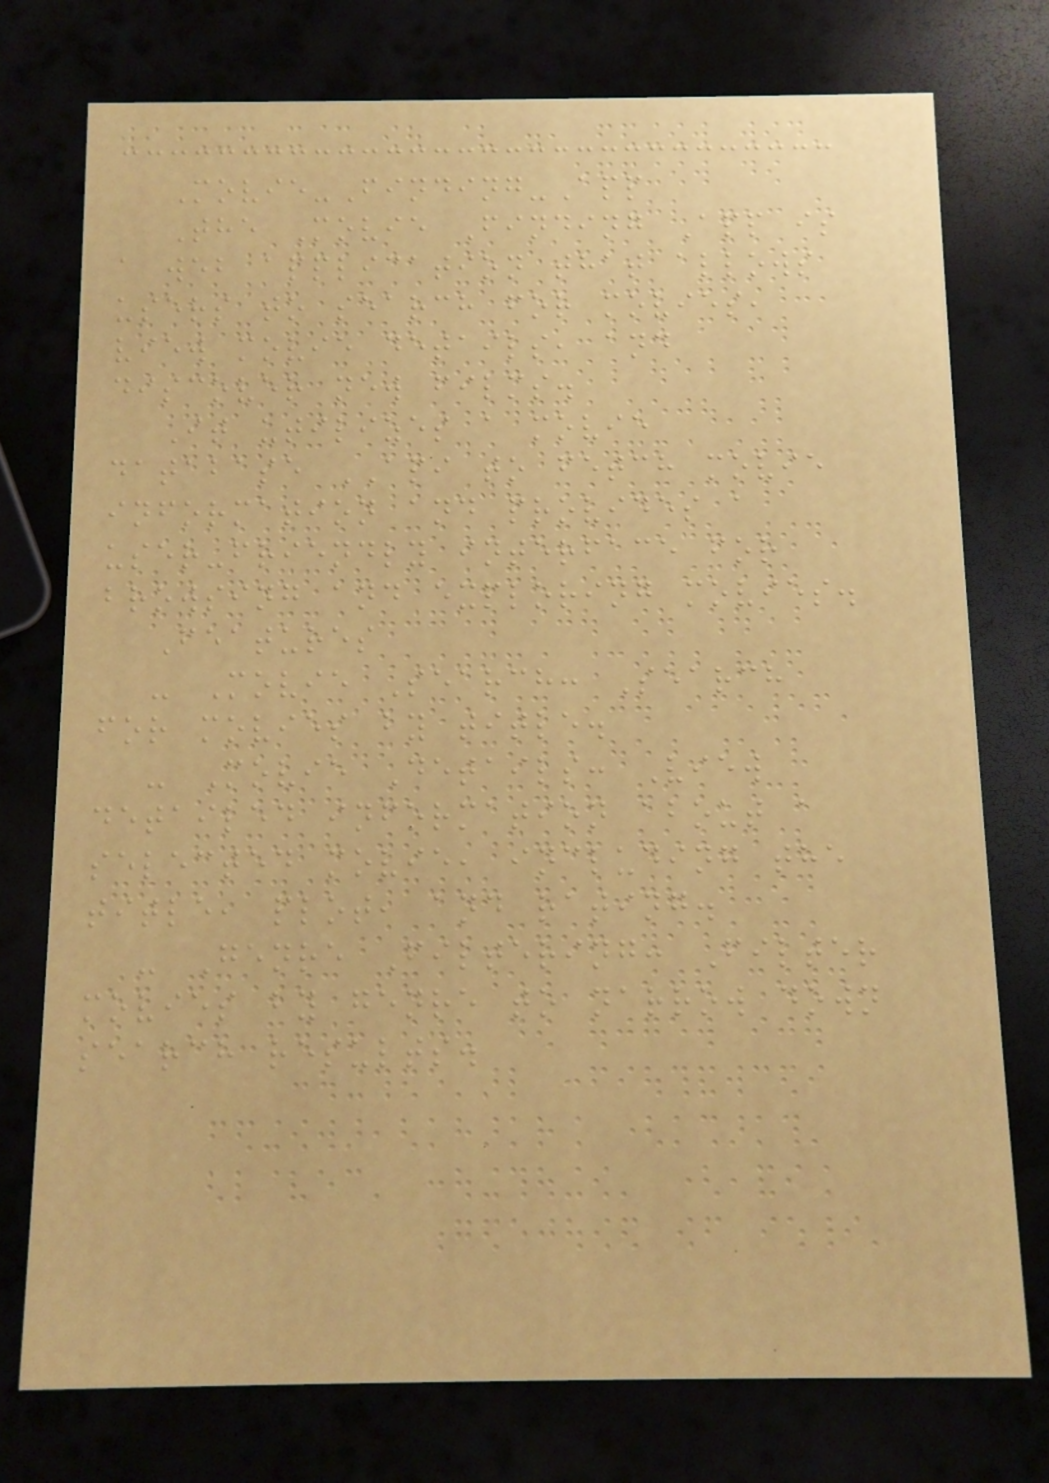Movie-Finding-App
The Movie Finding App is
a web application that allows
users to search for movies,
view movie details, and
discover new films.
It utilizes a movie
database API to fetch movie
information and provides a
user-friendly interface for
browsing and exploring movies.
Features
- Movie Search: Search
for movies by title.
- Movie Details: View
detailed information about a
selected movie, including the
title, plot, and rating.
- Genre Filtering: Filter
movies by genre to narrow down
search results.
